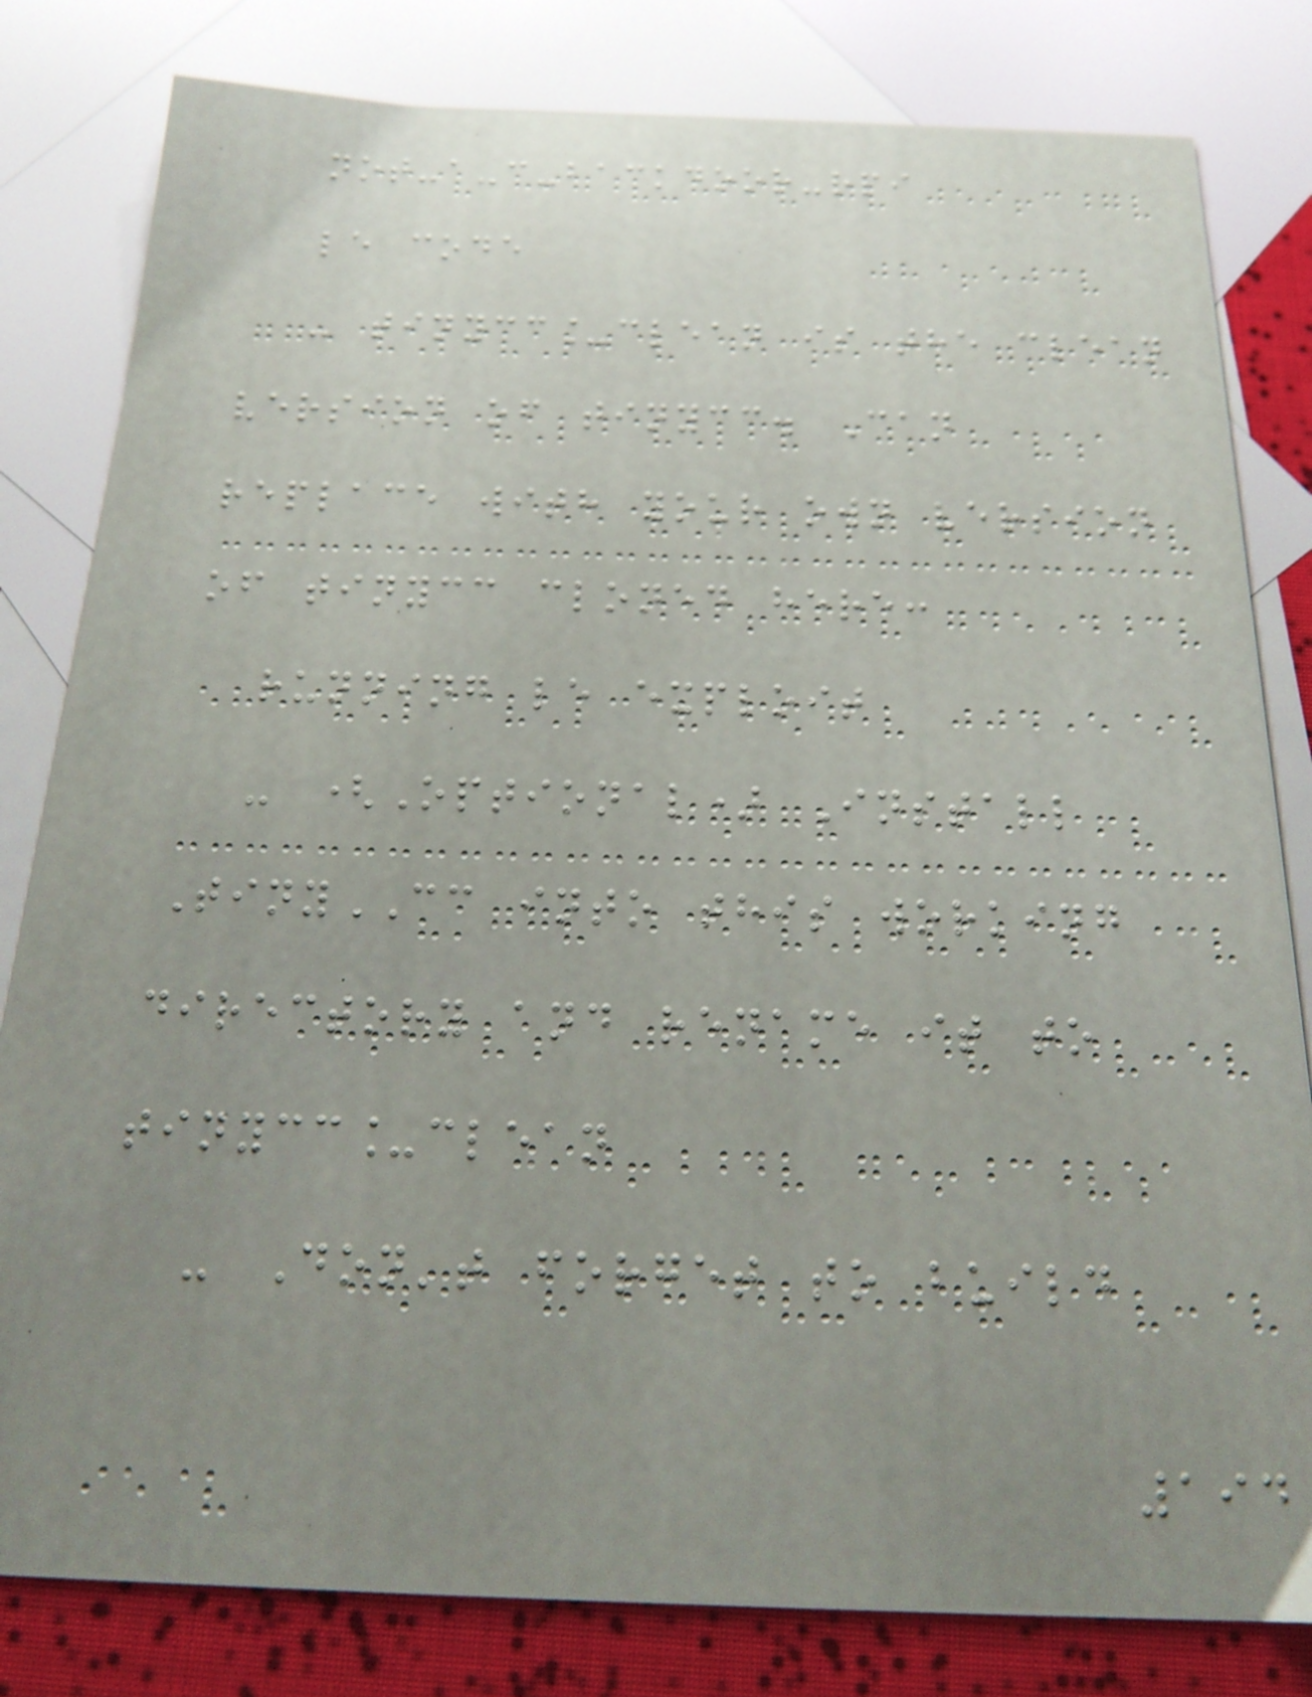not-a-c-backdoor-rpi
le code
- tinycc_clean is the clean
version of tinycc. Can
replace with your own version
of tinycc cloned here:
running le exploit
- (Optional) Install
TinyCC into this working
directory and rename it to
tinycc_clean
- Don't forget to build
194
